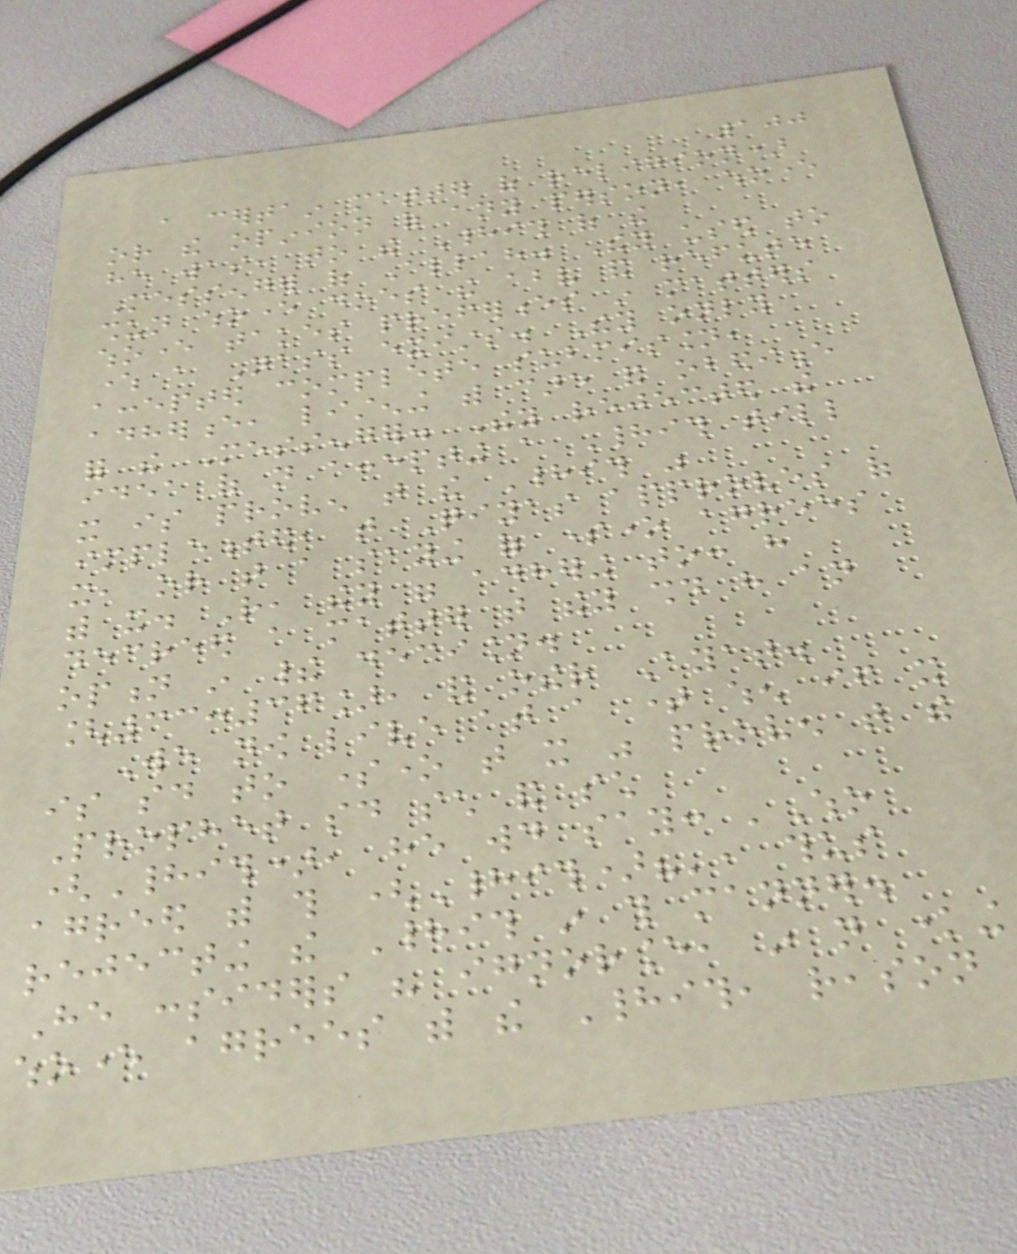100
a certain matter of religion)
or the opinion of any person, whoever
he was, to the Hadith of the
Messenger of Allah. They used to
shun whoever does the above and refute
whoever takes preferences in matters
where a Nass exists. They only
accepted complete submission,
adherence, listening with care and obedience
for the Messenger. They rejected the
idea of not accepting a Hadith till
it is proven that the Hadith was
implemented, that Qiyas approves of
it, or that a saying of someone agrees
with it. Rather, they were adhering to: have
decreed a matter that they should have an
option in their decision.
[33:36], and other Ayat.
We now live at a time when if it
is said to someone that it was proven that the
Prophet said such and such
(Hadith), he would say: 'Who
agreed with this (Hadith)?', thus
rejecting the Hadith in this manner.
He considers his ignorance, in not knowing
whoever agrees with the Hadith, reason
